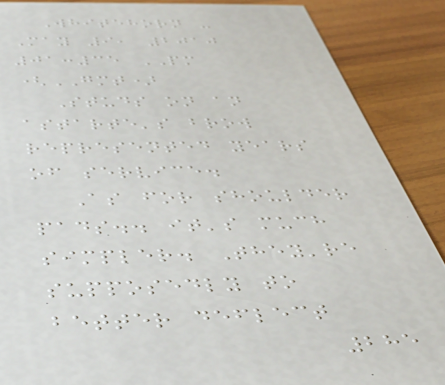Whitehorn -
May 9, 2010
01:35 PM
(GMT)
Studs on an
astarte's brow
represented years
of service.
As for shoulder
pads.. it's much
simpler. They're
supposedly to
better deflect
285
